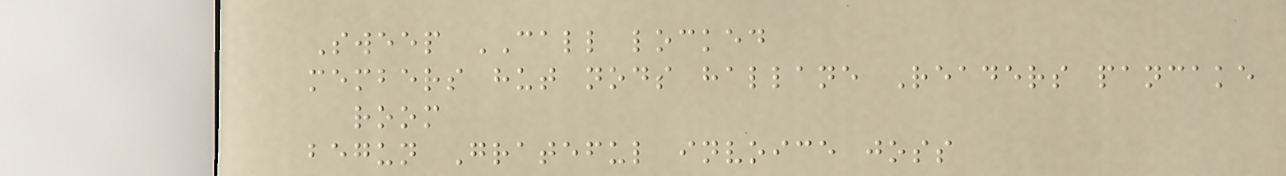Sweep CALL locked
members hut nods hallane Readers pancake
room
begun Grateful invoice joss
